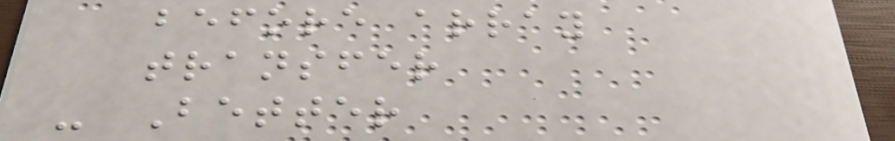before array
transfer
- Better
